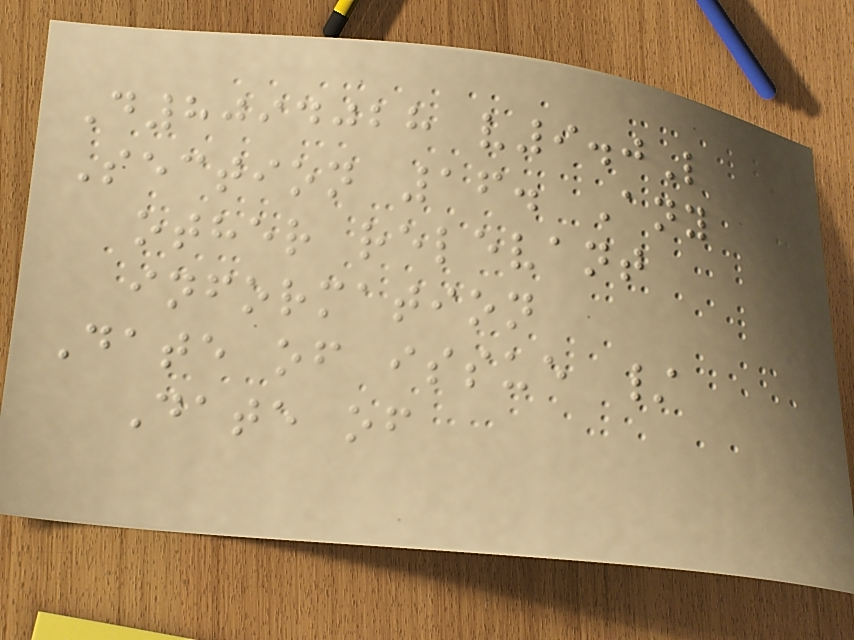D8094028 v9.0L
Section 16. Any
other relevant
information
Date of issue /
Date of
